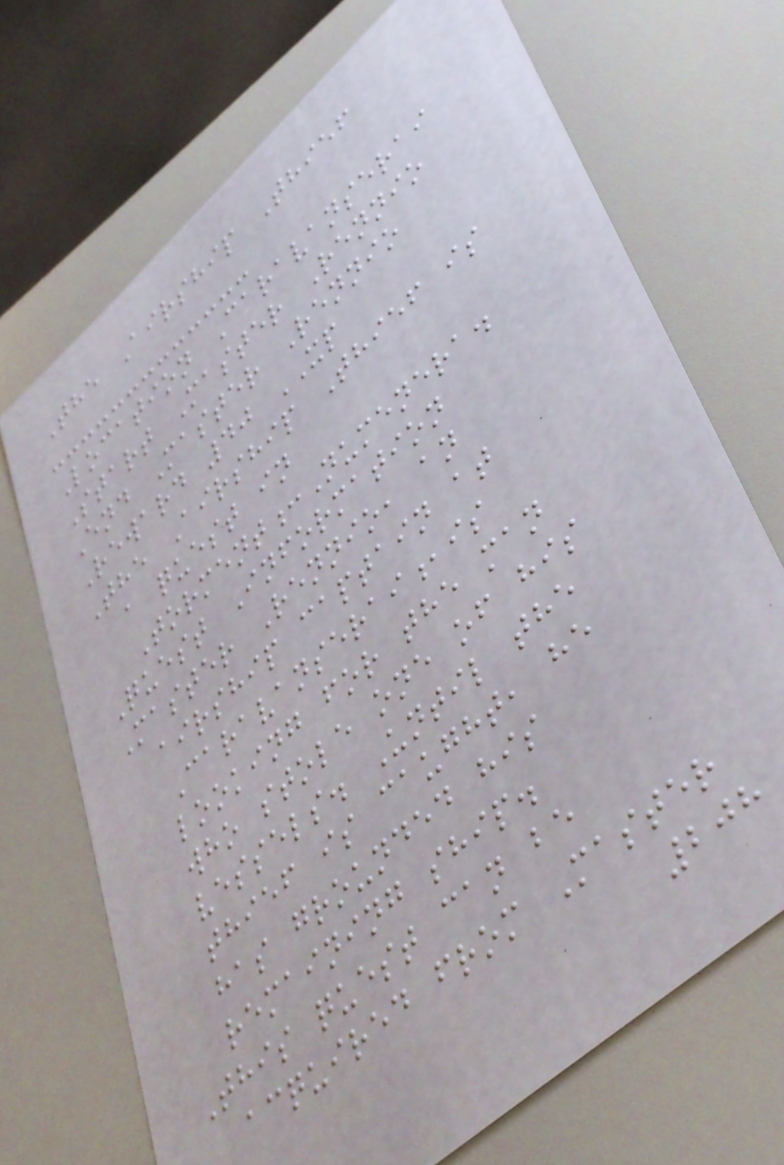The Airship Thief
Location Caravanserai
Start Master Rennio
End Master Rennio
Reward 40 XP
The Airship Thief is
a quest in
Torment:Numenera.
Quest Information
Master Rennio, an
airship captain at
Caravanserai,is
looking for the man
who stole one of his
vessels. Until the
thief is caught, he
has grounded his
remaining ship.
This quest can be
acquired from Master
208
